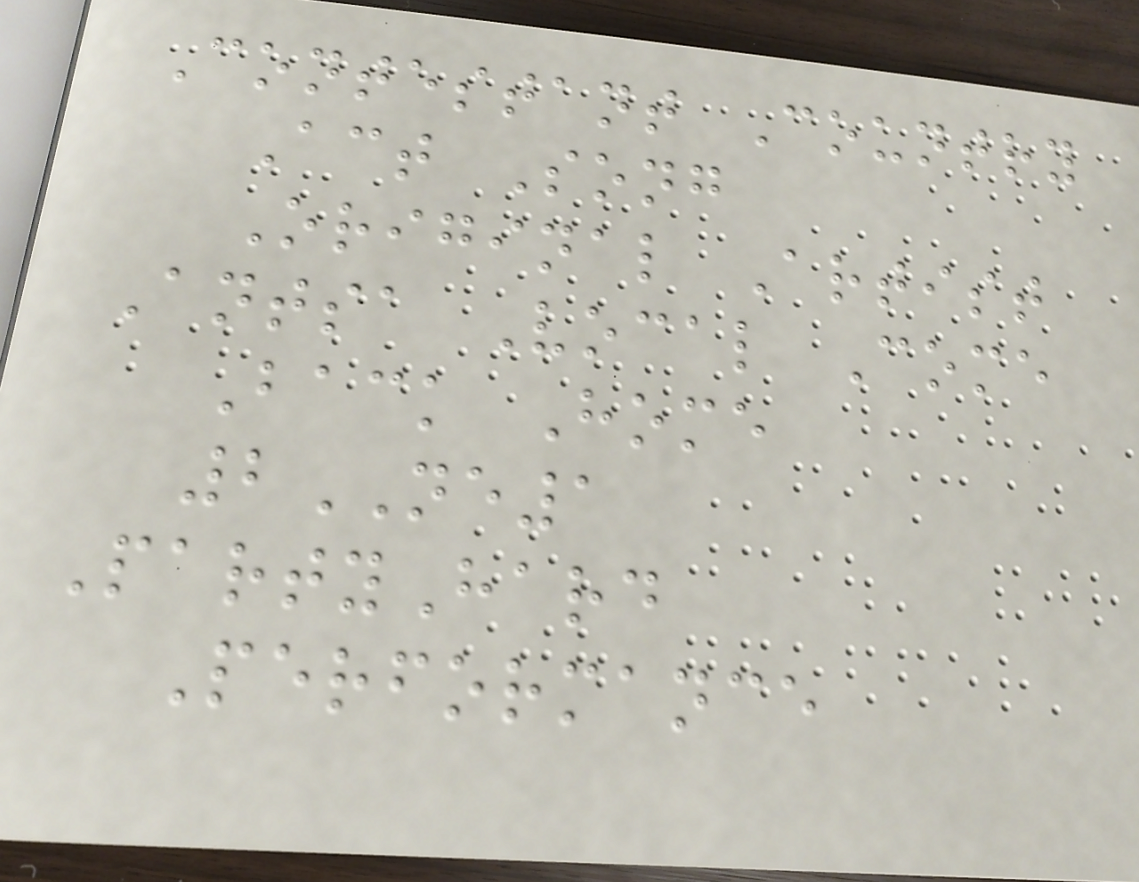Contestant Country
Act Song
Original Artist
Antsa Vocal Come
Back Home
2NE1
PartyHard
Performance
